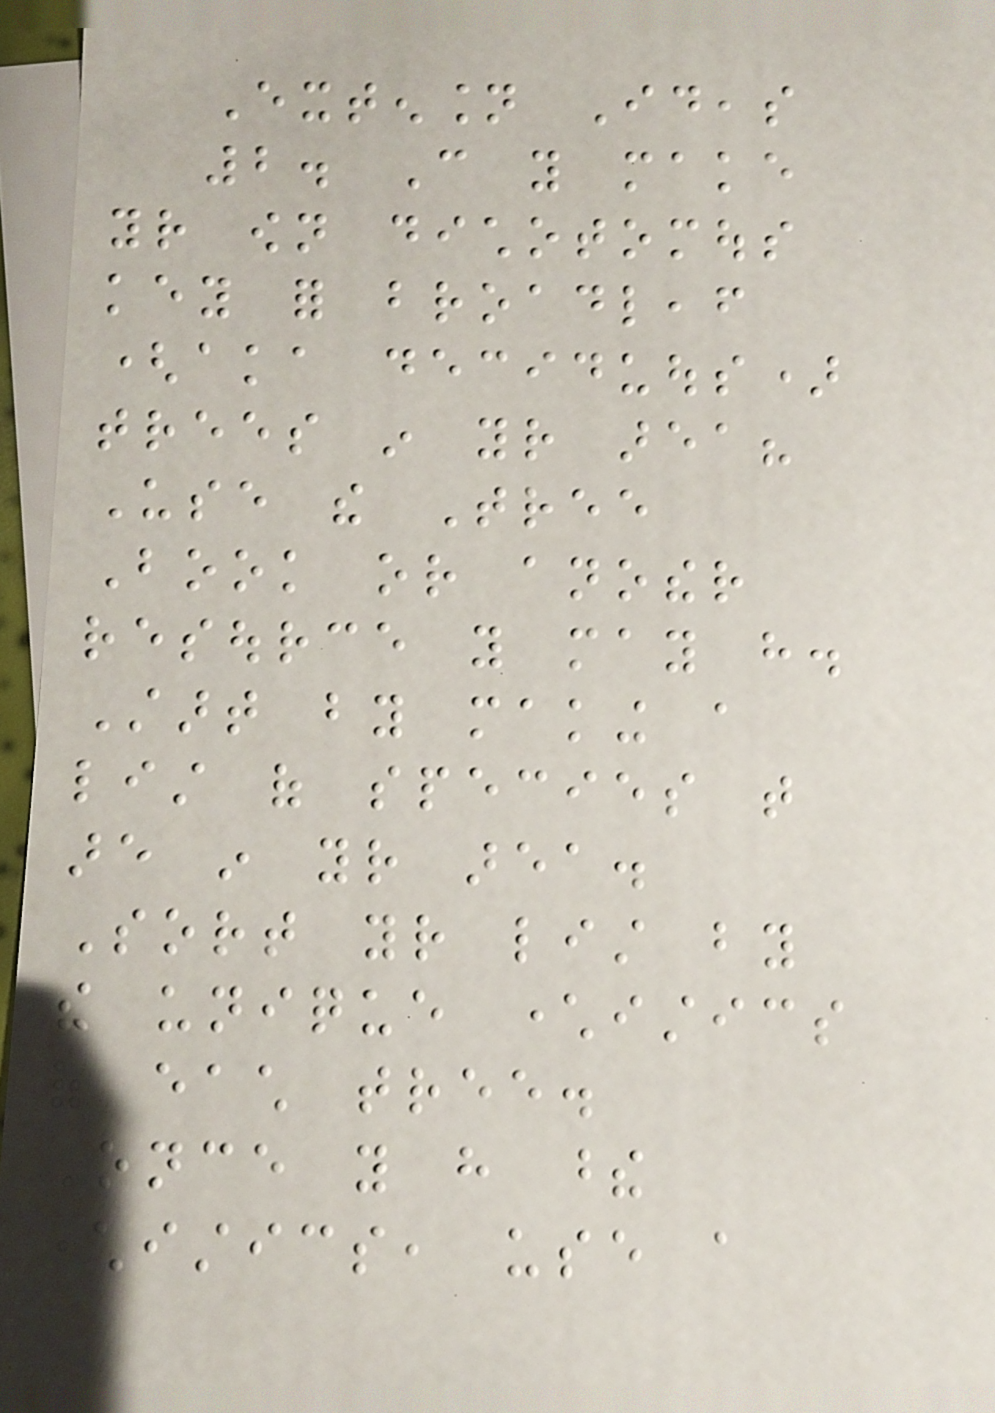Extension Ideas
2. Can you make
your own dichotomous
key for broadleaf
(aka deciduous)
trees in your area?
Use the Tree
Book or another
resource you may have.
Start by making a
list of species that
are in your area.
Sort your list by
the unique characteristics
of each tree.
Once you have these
characteristics, use a
